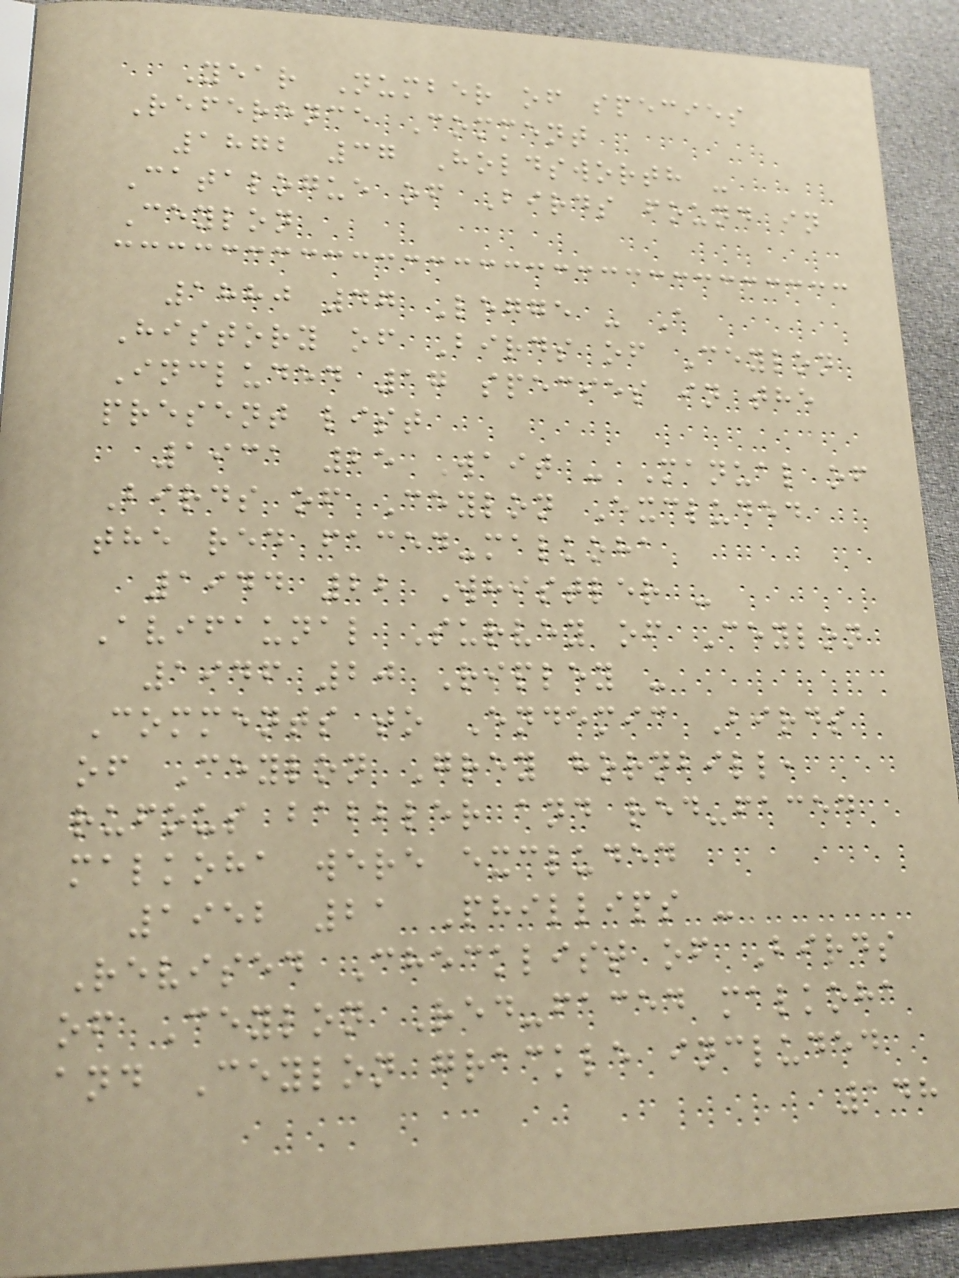Year Number of species
Reference Comment
1872 37 Holdsworth -
Catalogue of Birds found in
Ceylon
1880 47 Legge - A
History of Birds of Ceylon
Included 17 species in the
present list
1931 25 Wait - Manual of
Birds of Ceylon Excluded
the red faced-malkoha
1944 22 Whistler -
Avifaunal Survey of Ceylon
1946 20 Ripley -
Comments to Endemic Birds
of Ceylon Grey hornbill,
rufous babbler and red-faced
malkoha were excluded
1952 21 Phillips -
Revised Checklist of Birds
of Ceylon Red-faced malkoha
and Ceylon grackle included
148
